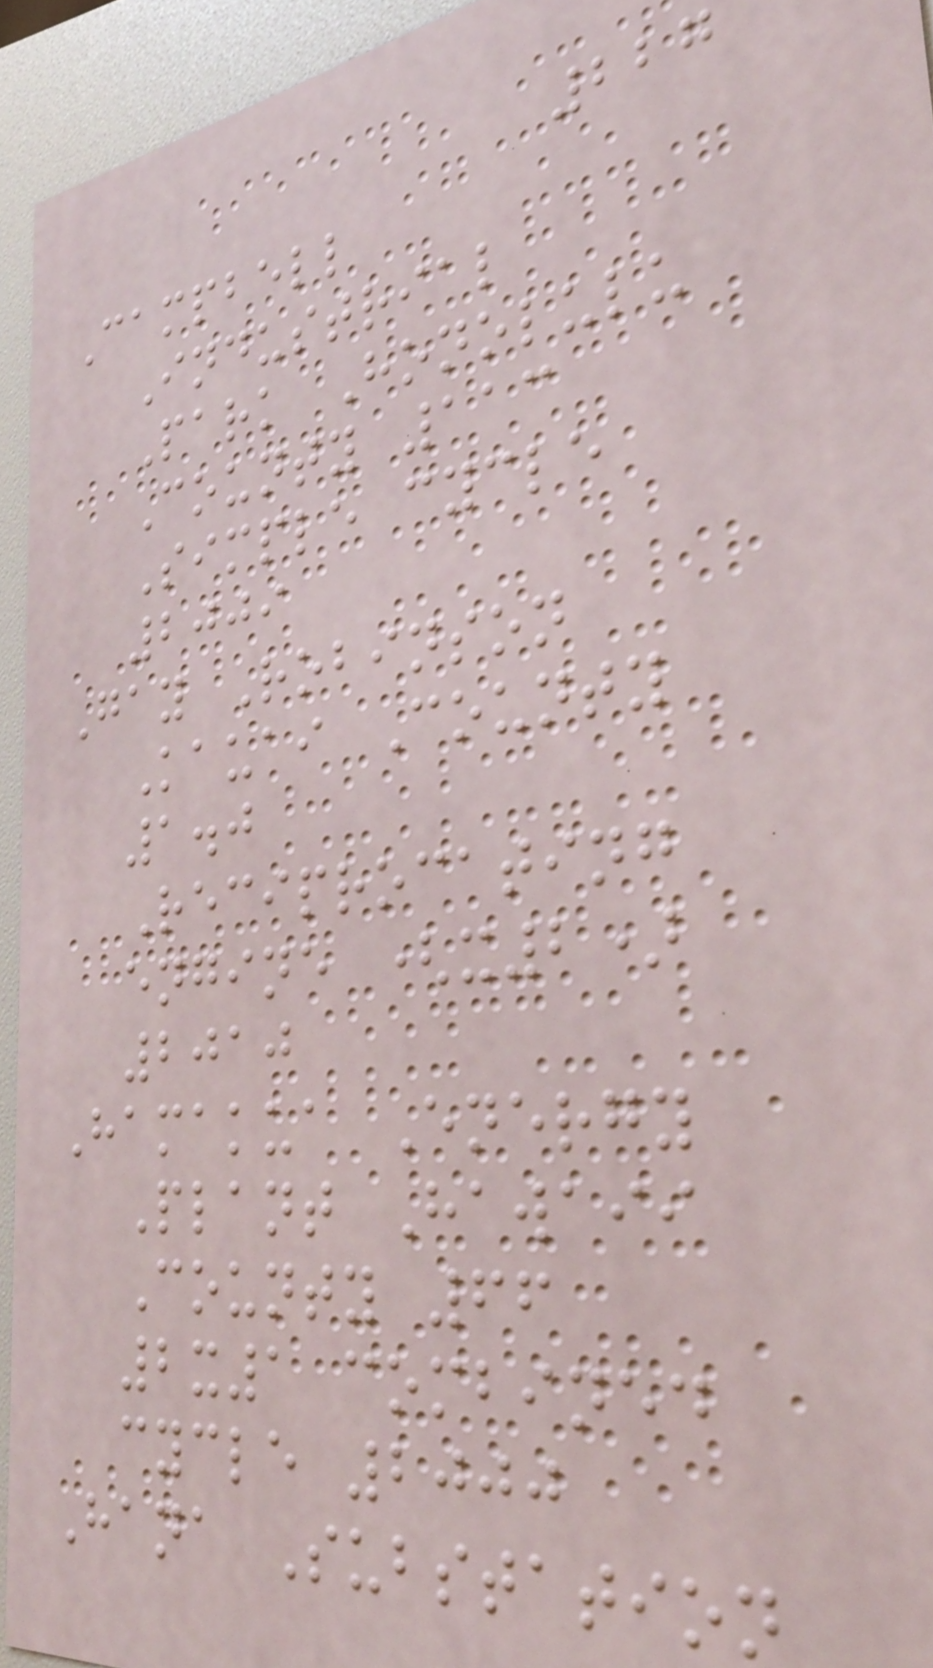227
Campbell
Industrial
Park Honolulu
County 113
Simple cycle
2009
Gay Robinson
Kauai County
1.0
Reciprocating
engine (x2)
2010
Hamakua Energy
Plant Hawaii
County 66
2x1 combined
cycle 2000
Hana Substation
